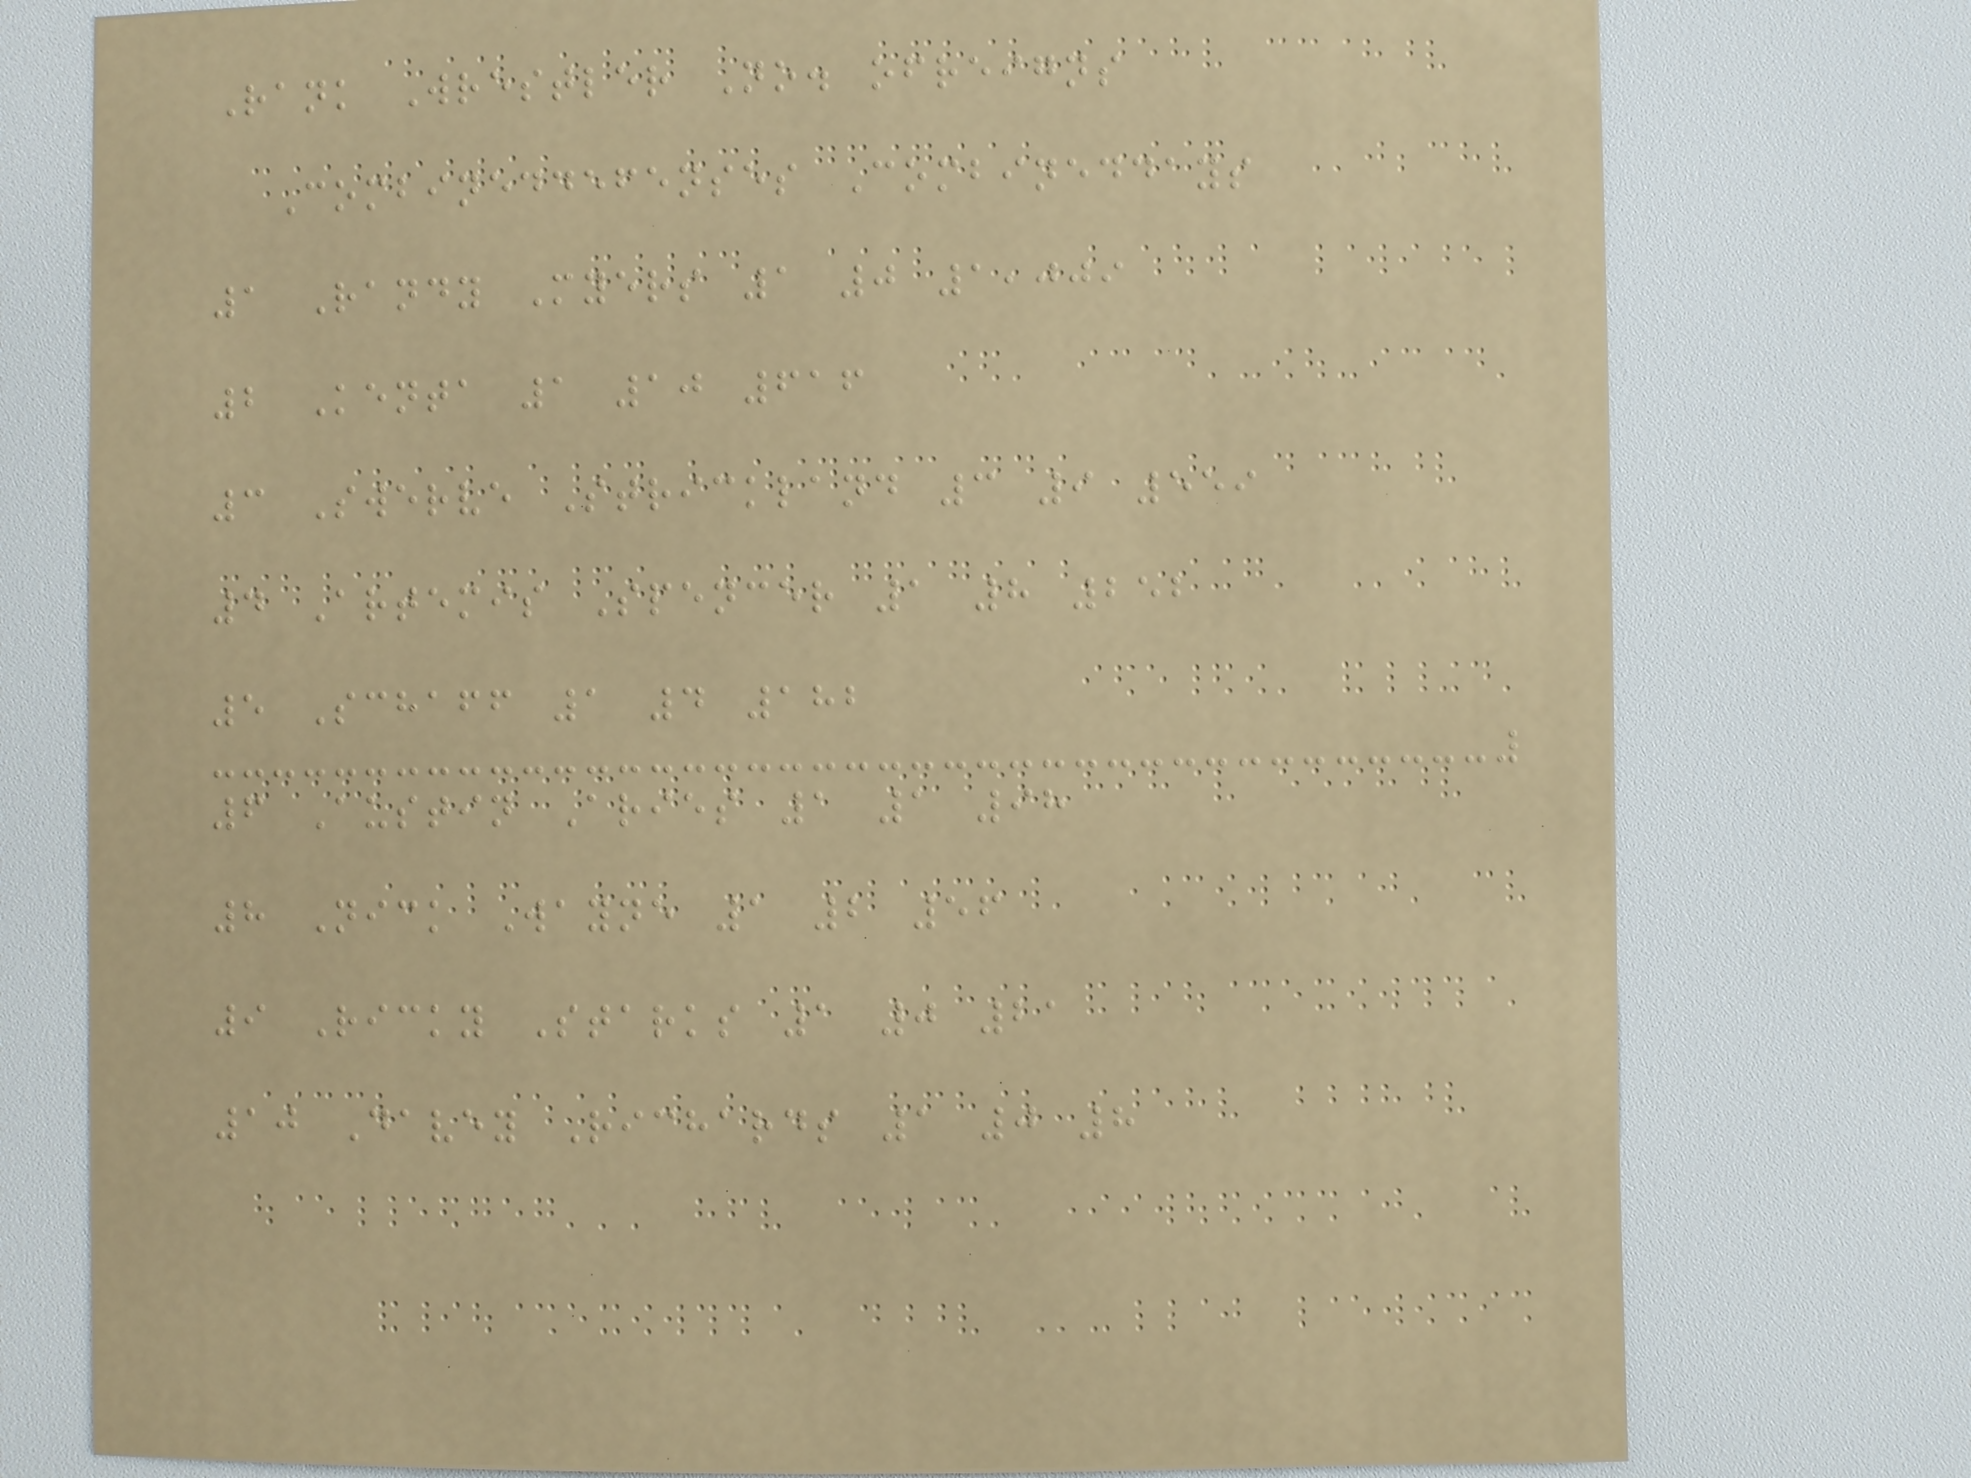Rank Wrestler No. ofreigns
Combineddefenses Combineddays
1 Randy Myers 1 0 1,009
2 Kenta 1 10 616
3 Swerve Strickland 3 9 559
4 Artemis Spencer 1 8 252
5 Schaff 1 4 182
6 Austin Aries 1 1 98
8 Nick Wayne 1 2 56
9 Ricky Starks 1 0 21
10 Davey Richards 1 0 8
